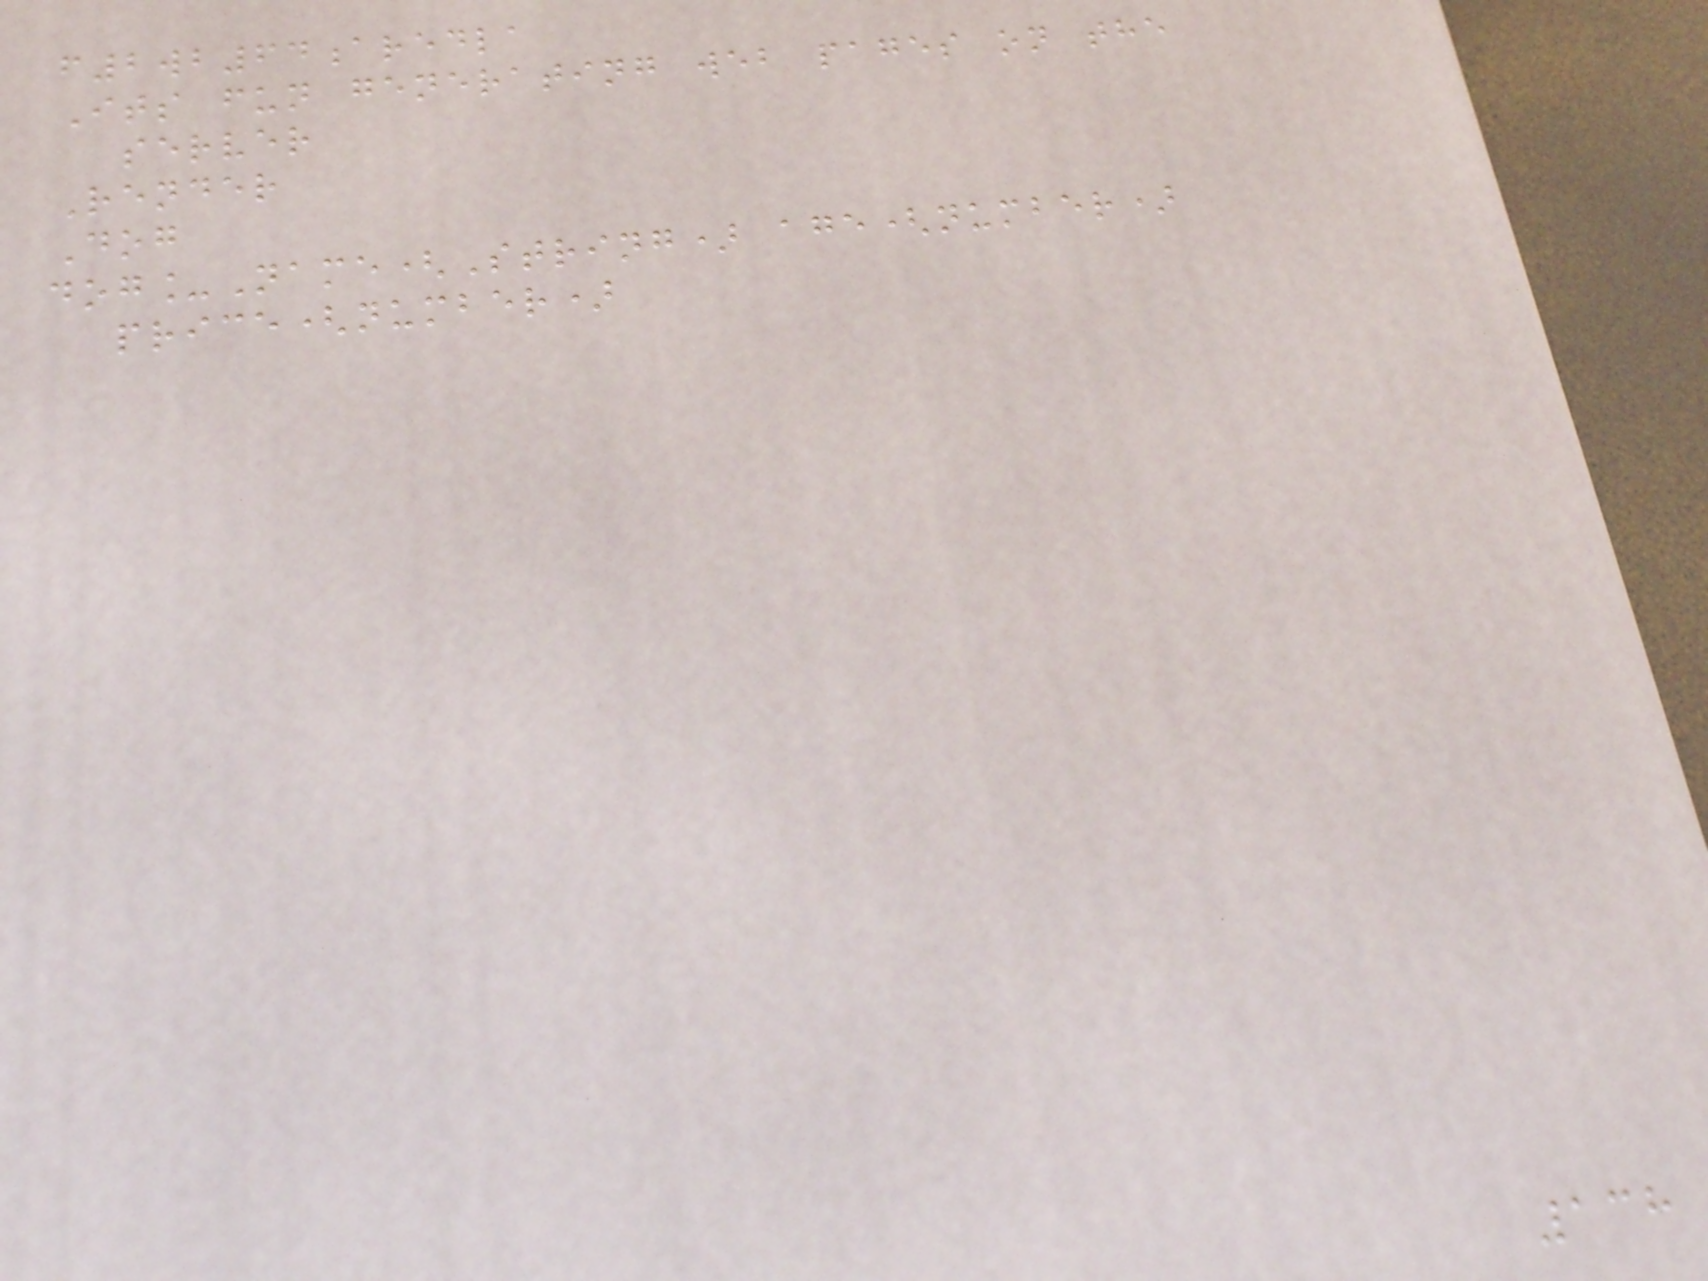f2wb64aredla
Its fun generating web pages on the
server
Render
Dog
dog_Name(String) age(number)
price(number)
138
